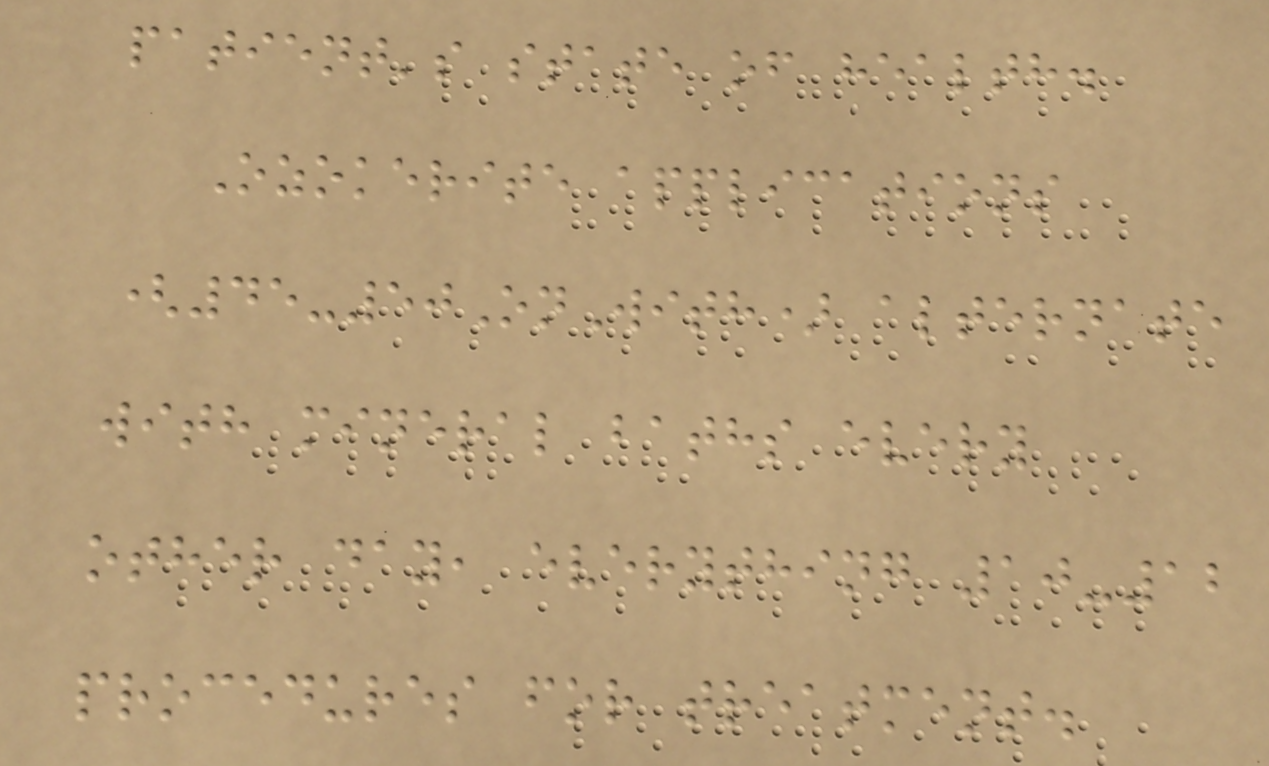patient's state of health.
Ozokerite applications
(45-50OnWith) alternate
with mineral baths every
other day, everything 10-12
procedures for treatment.
